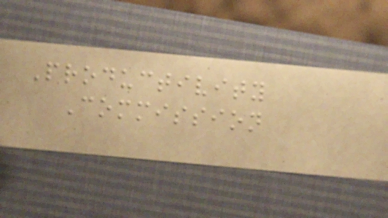Productivity
Commission
